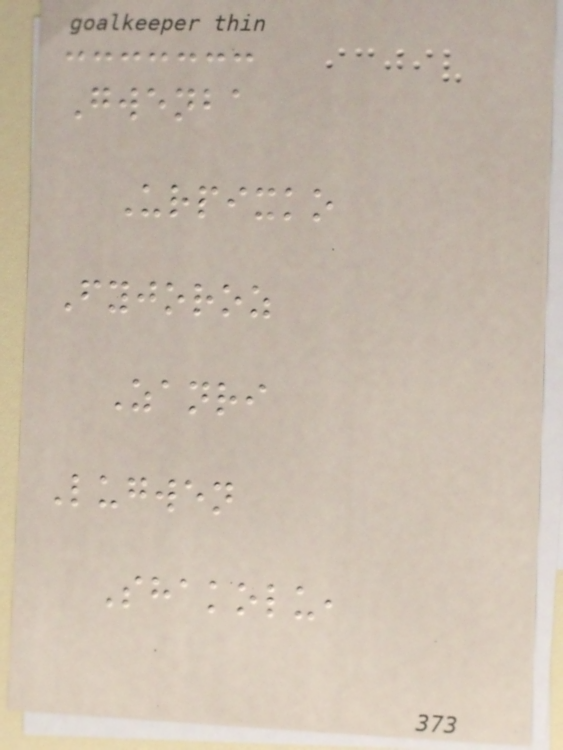Gwenba
Urpixko
Fyjoroz
Zanri
Lugwen
Shakolu,
